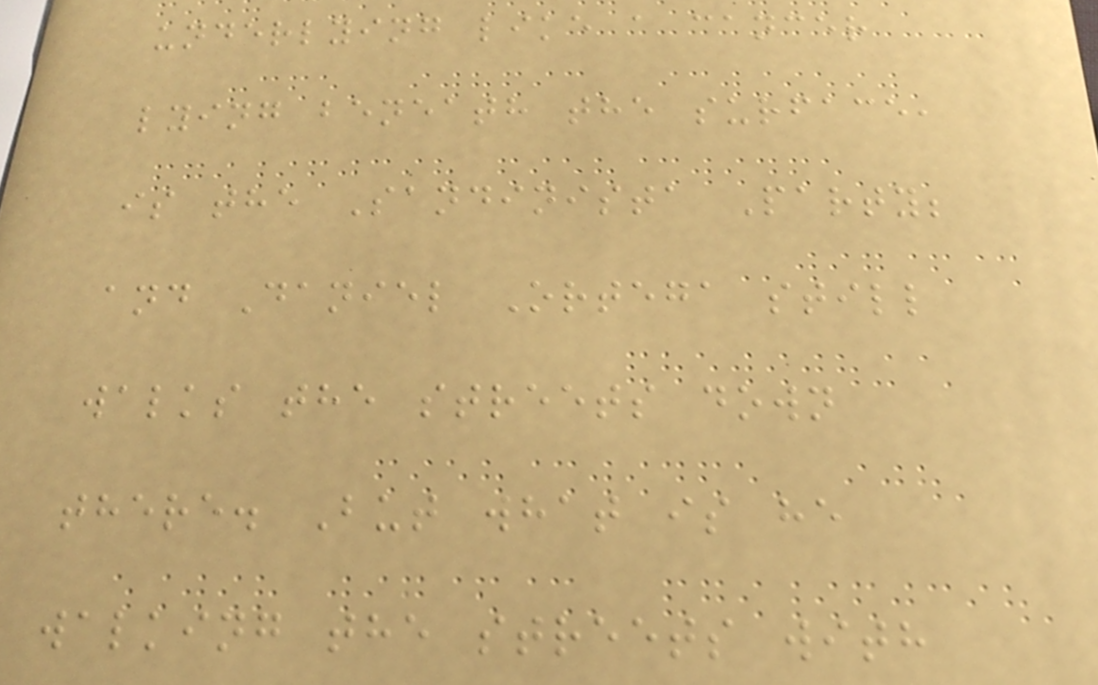underlying like a cancer
lying beneath the surface,
is the Sandinista Party;
and Daniel Ortega still
walks the streets down
there. But what is he
walking the streets with
